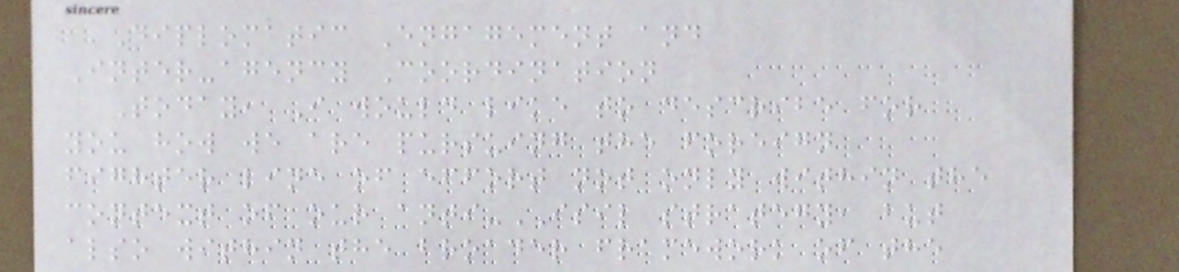Diplomatic Engagement and
Inter-agency Coordination
Today, I would like to describe for
you how we are pursuing the foreign
fighter line of effort not only within the
context of our anti-ISIL strategy, but
also within the broader framework of the
